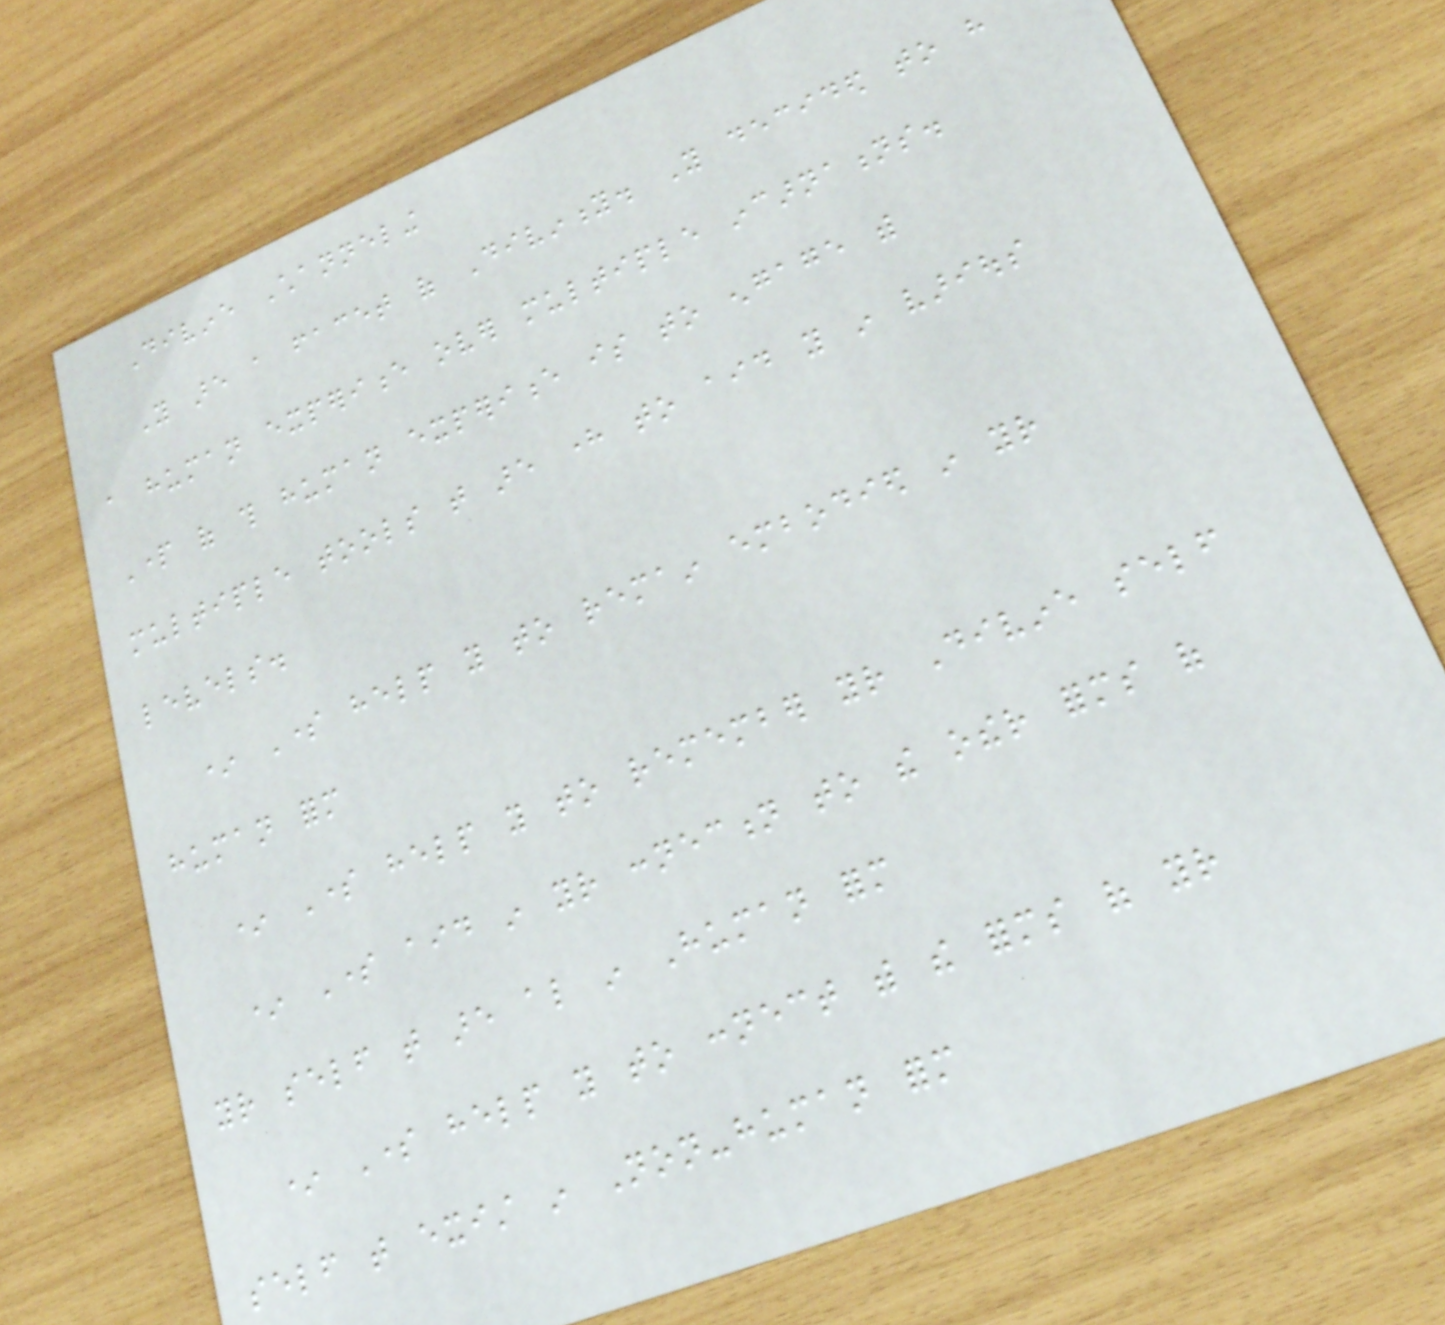Divine Channeling
You are a facet of Divinity. You decided to have
a human experience over multiple incarnations.
Part of this human experience is to engage with
multiple tools that are here to aid you in various
levels.
* Some help you to remain embodied in your
human form
* Some help you to remember your Divine self
* Some aid in your connection to the other forms of
your self that are also in Human form
* Some help you to connect with the forms of your
self that exist in Non-human form
